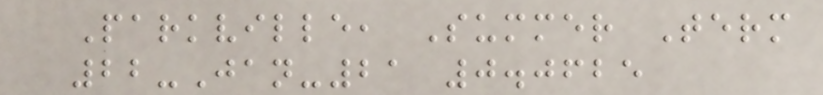Parkville, Summer Term
22-Jan-21 0.0625
